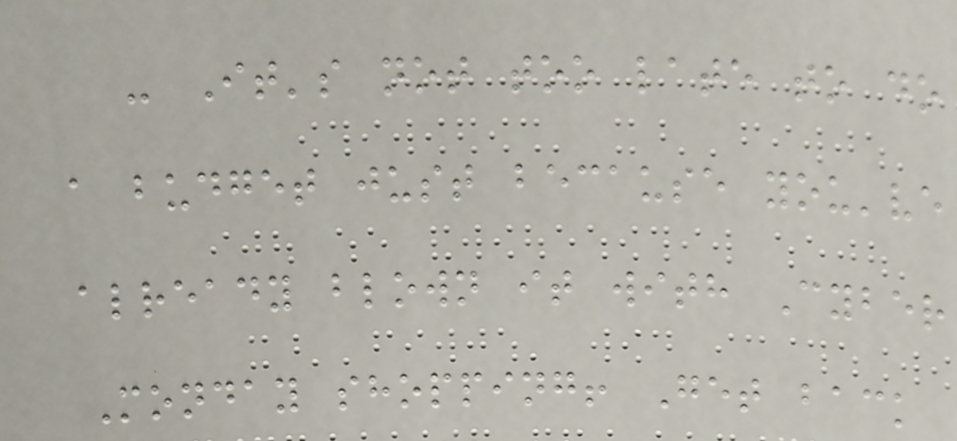- It's not too late to do
a budget just because you've
already blown it with Cyber
Monday shopping! Get back
